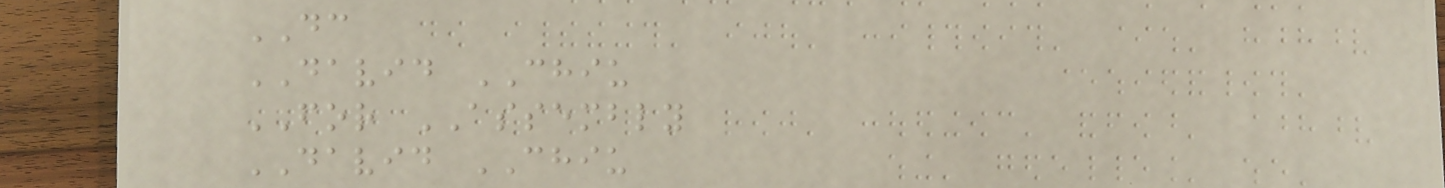DC
DAVID CHIU
FOR ASSEMBLY
DAVID CHIU
